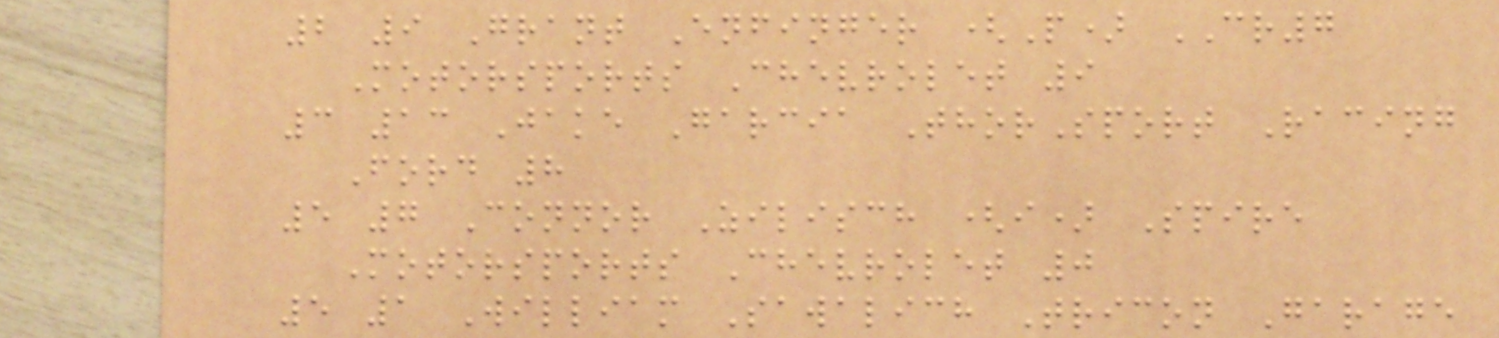2 9 Grant Enfinger (P) CR7
Motorsports Chevrolet 9
3 13 Jake Garcia ThorSport Racing
Ford 8
5 7 Connor Zilisch (i) Spire
Motorsports Chevrolet 0
5 1 William Sawalich Tricon Garage
